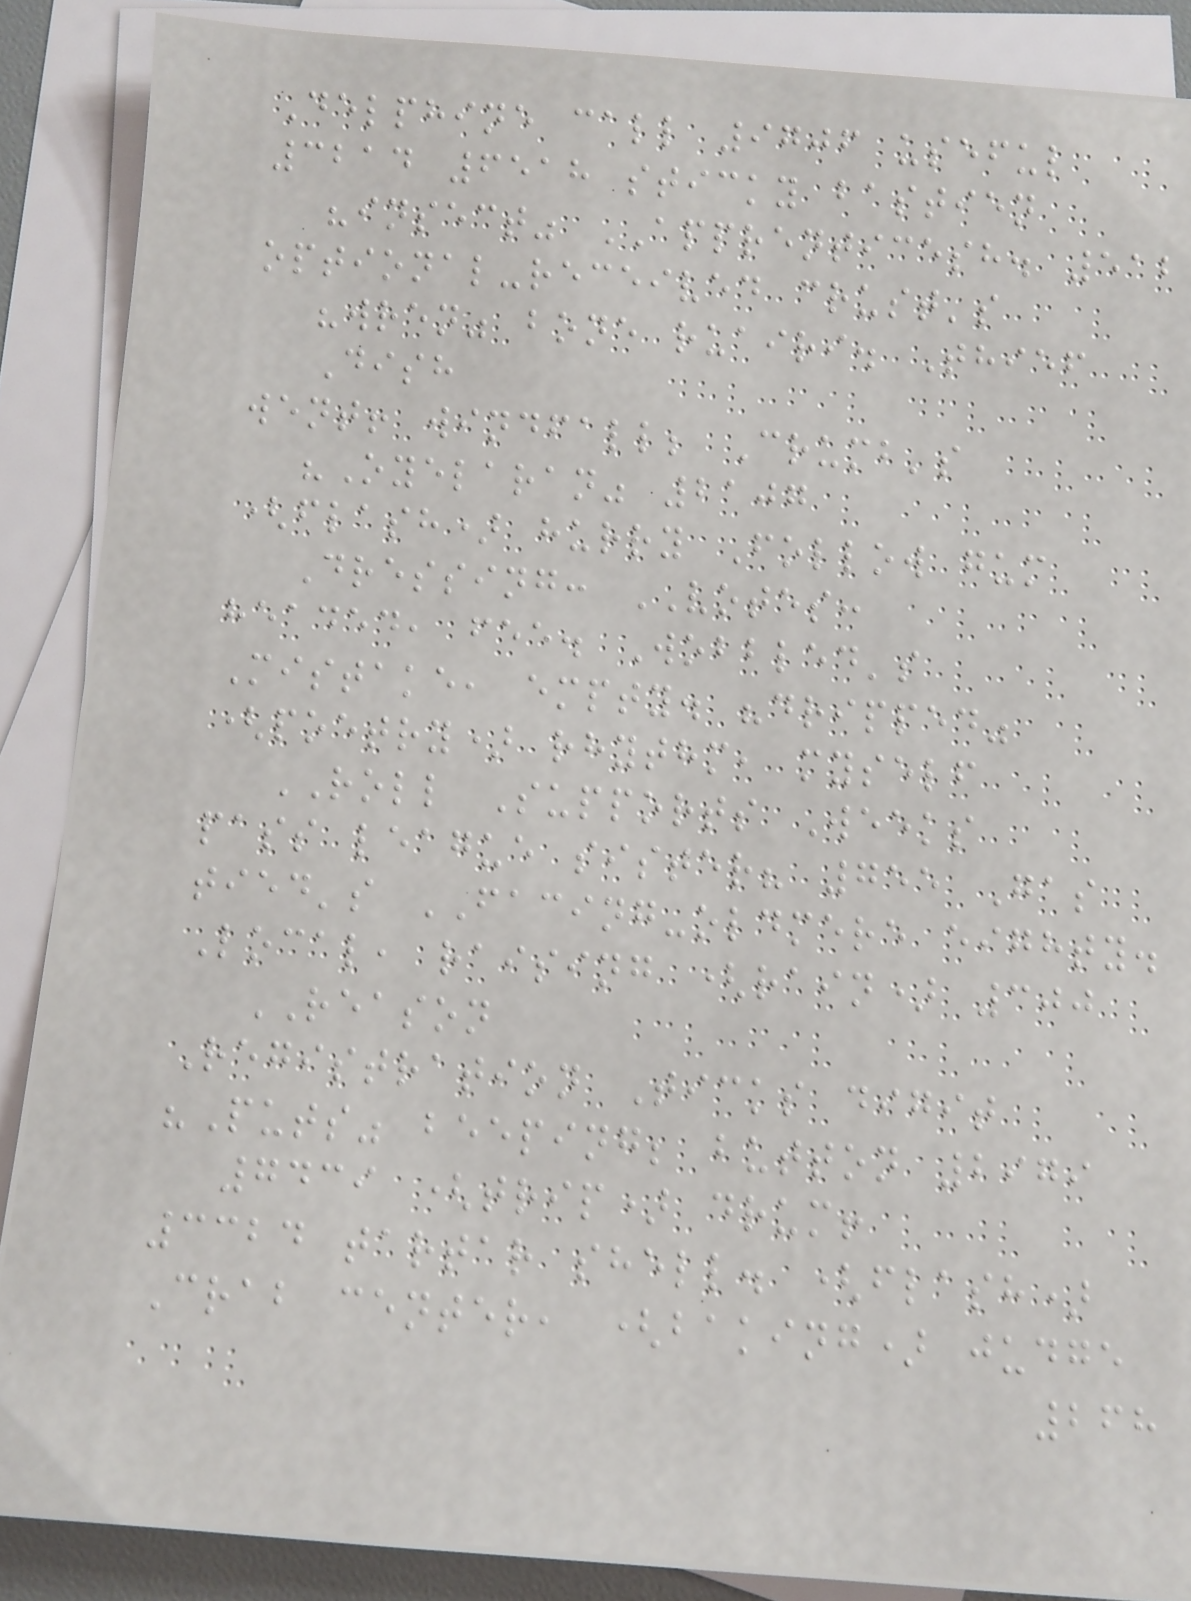Delphine call 9706 useful
3214 6518 sticky bastien
"insect" APPRENTICESH. 512
optional-received crust's
"wren" bone ruairi. Thief
Dish
went! windfall; Crumb's
"Oyelaran" 2107
(flash) hurry Follow gum
Dressing: VOTES:
headed, fee. Wobbled's
Mistake, empty. "dripped"
(poetry) rhythm, myself
ROLL Supports Weeks
pass league sister? 755 Gas
tied's FACING-oldmere eighty.
Local, raising (rain) 300
REASON
Registration Ticks digit
"Puts" beeping; button 2979
7439 (trip) drum!
3324 tartar shell. (flash)
Crab center, (baking) judge
268
